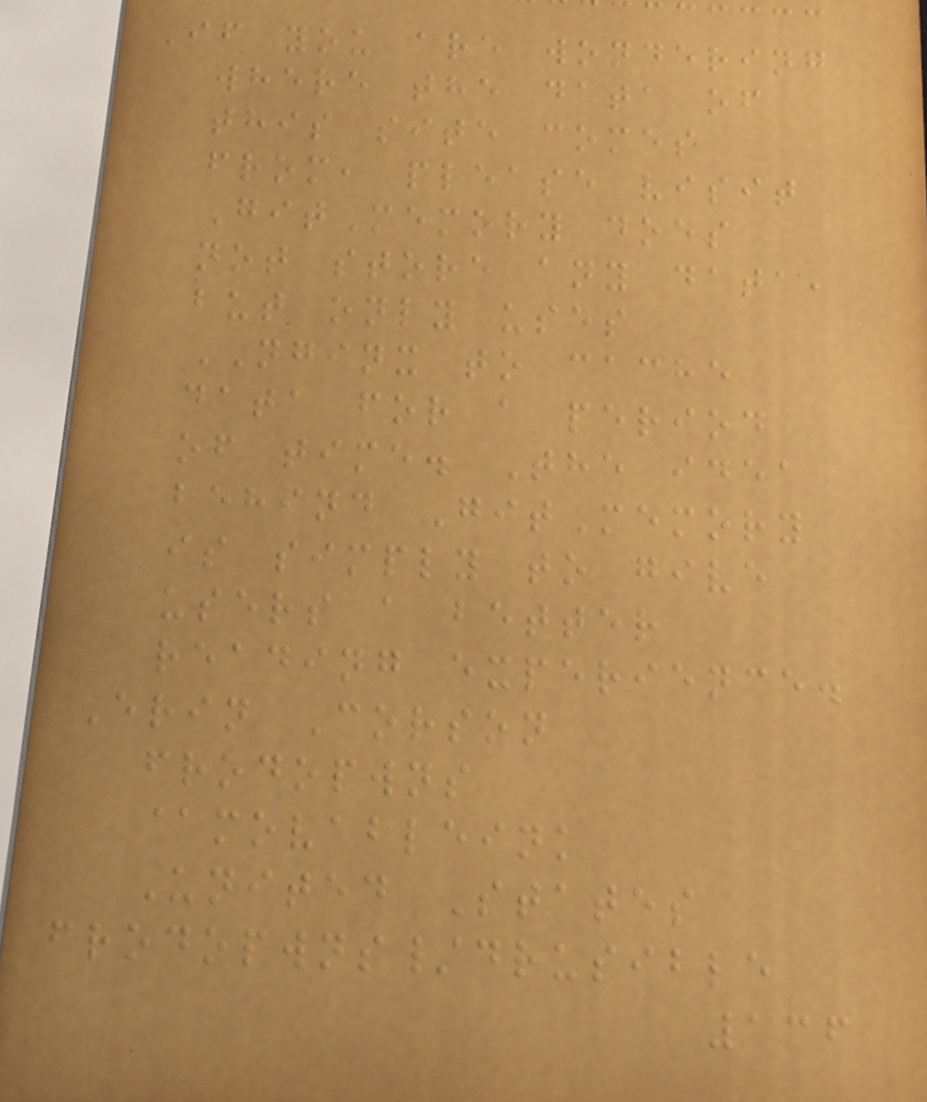If you are wondering
where the data of
this site comes
from, please visit
GitMemory does
not store any data,
but only uses
NGINX to cache
data for a period
of time. The idea
behind GitMemory
is simply to give
users a better
reading experience.
Erin Corson
frodopwns
@movableink
United States
frodopwns/drusible
136
